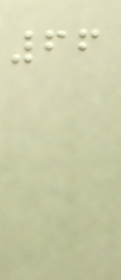66
